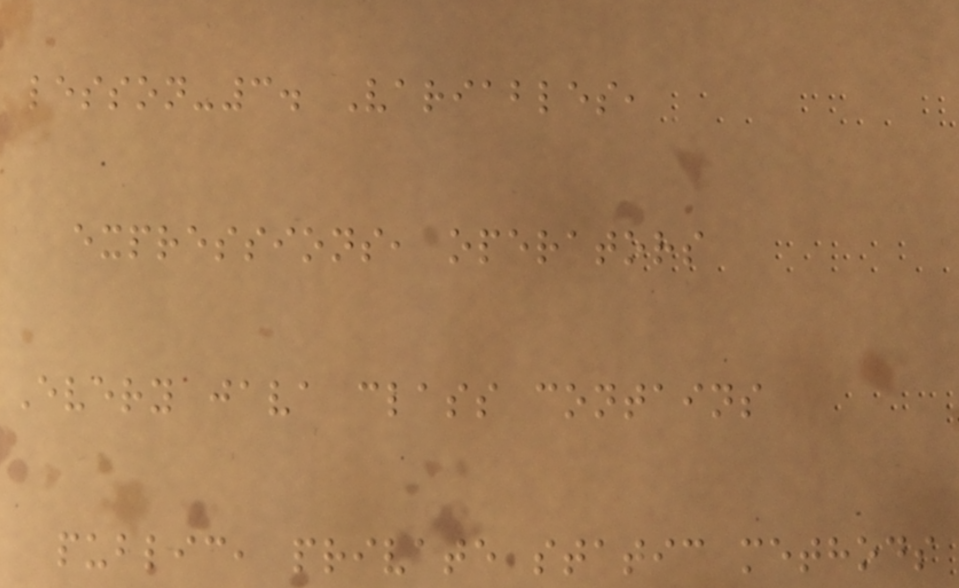lesson-3. Variables,
expressions, operators
Every java class contains
public, private static methods
